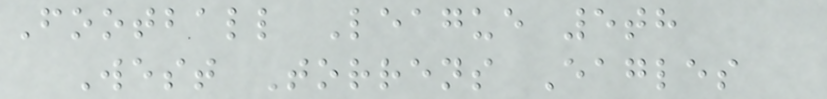Football League 5th
West Torrens Eagles
